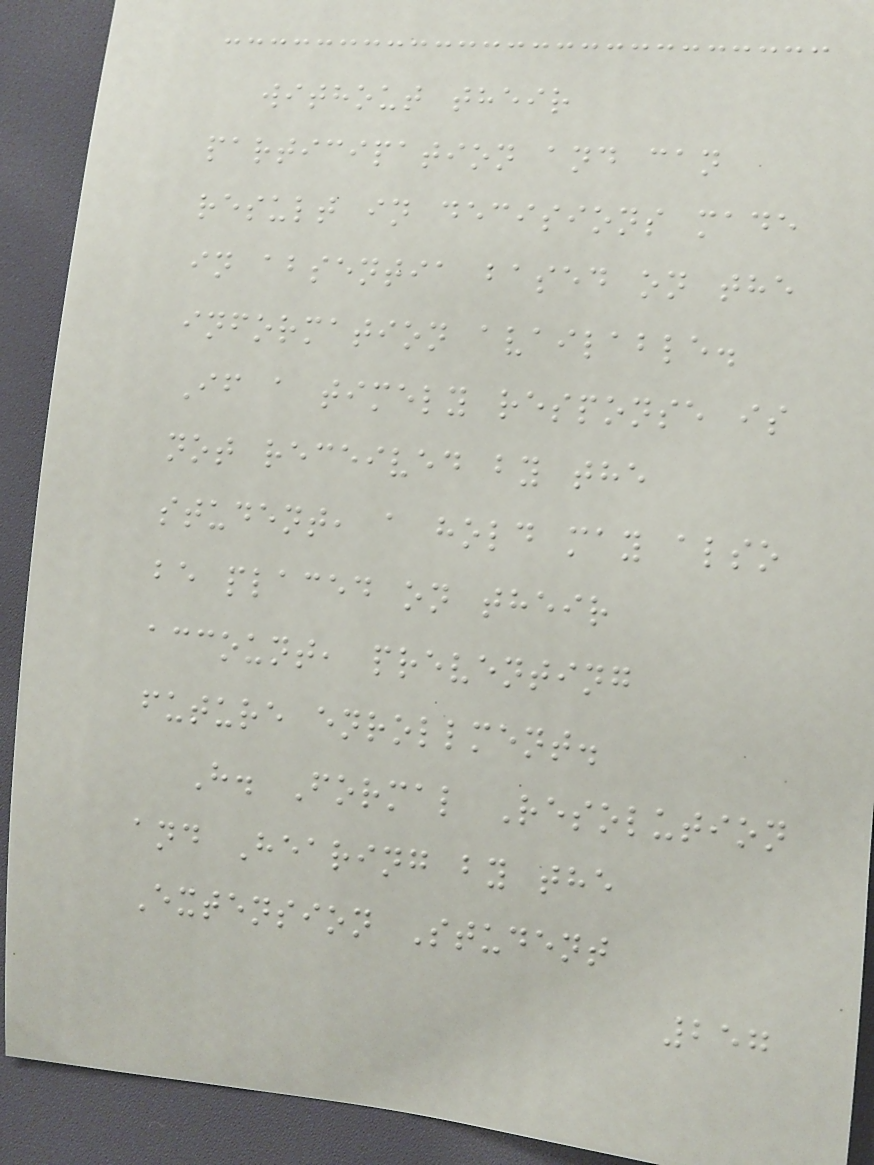without their
participation and can
result in decisions made
in absentia based on the
information available.
If a timely response is
not received by the
student, a hold may also
be placed on their
account, preventing
future enrollment.
H. Formal Resolution
and Hearing by the
Extension Student
257
